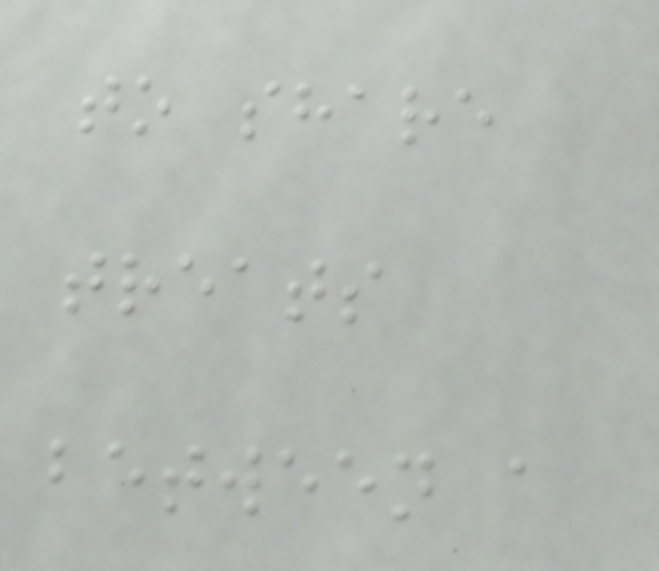to share
treats
between a
